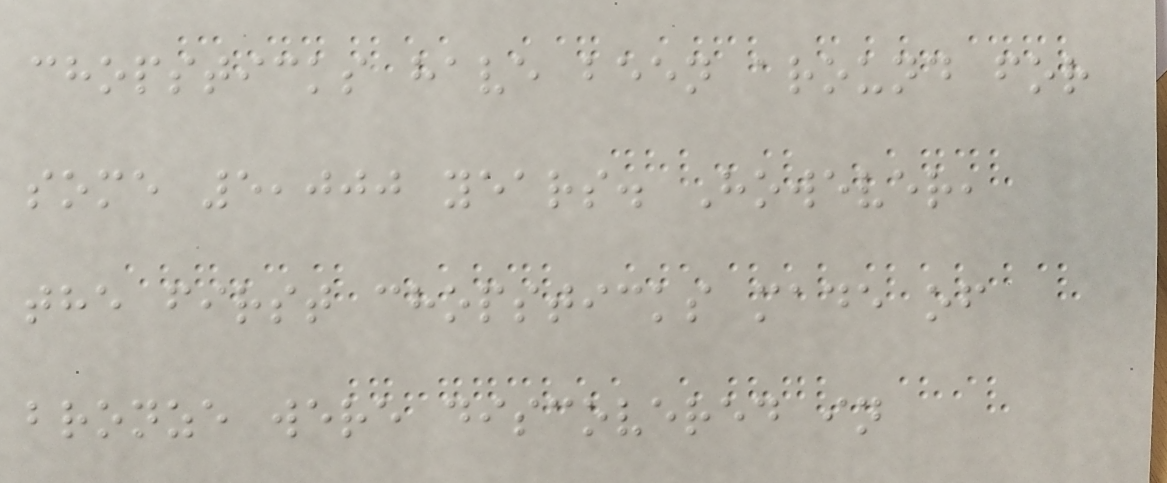chopsticks have been around for
some 5,000 years. However,
the first chopsticks made of
bronze were discovered in
